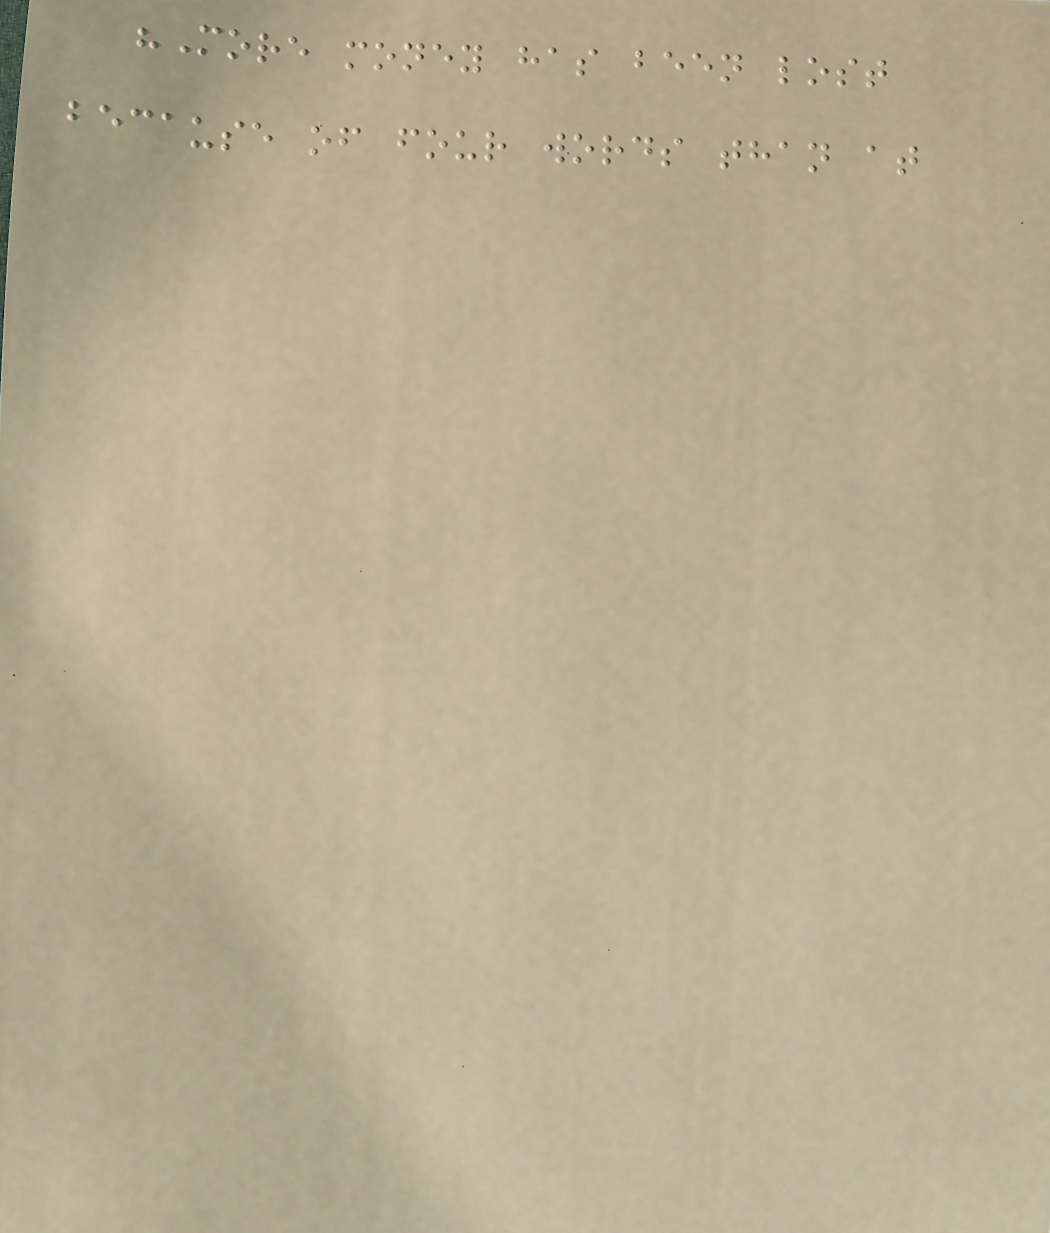"More money has been lost
because of four words than at
